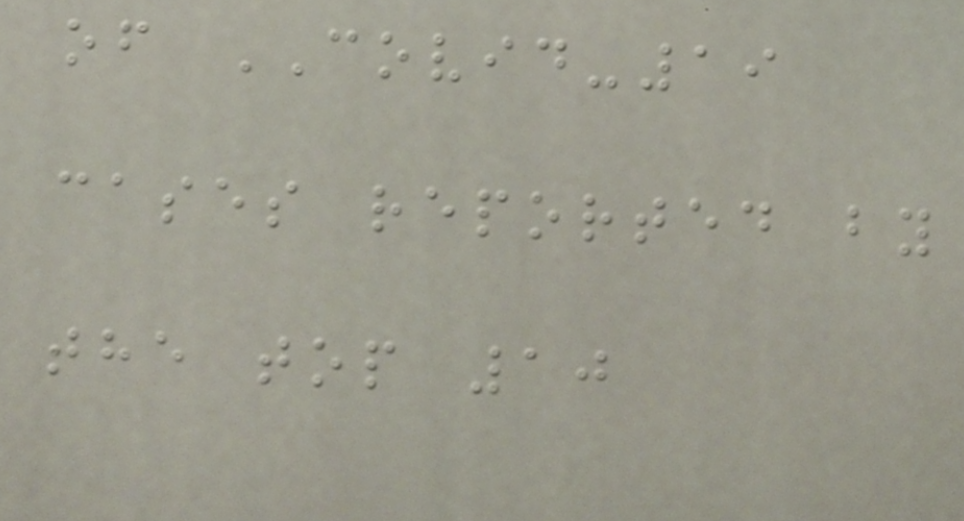of COVID-19
cases reported by
the top 10
